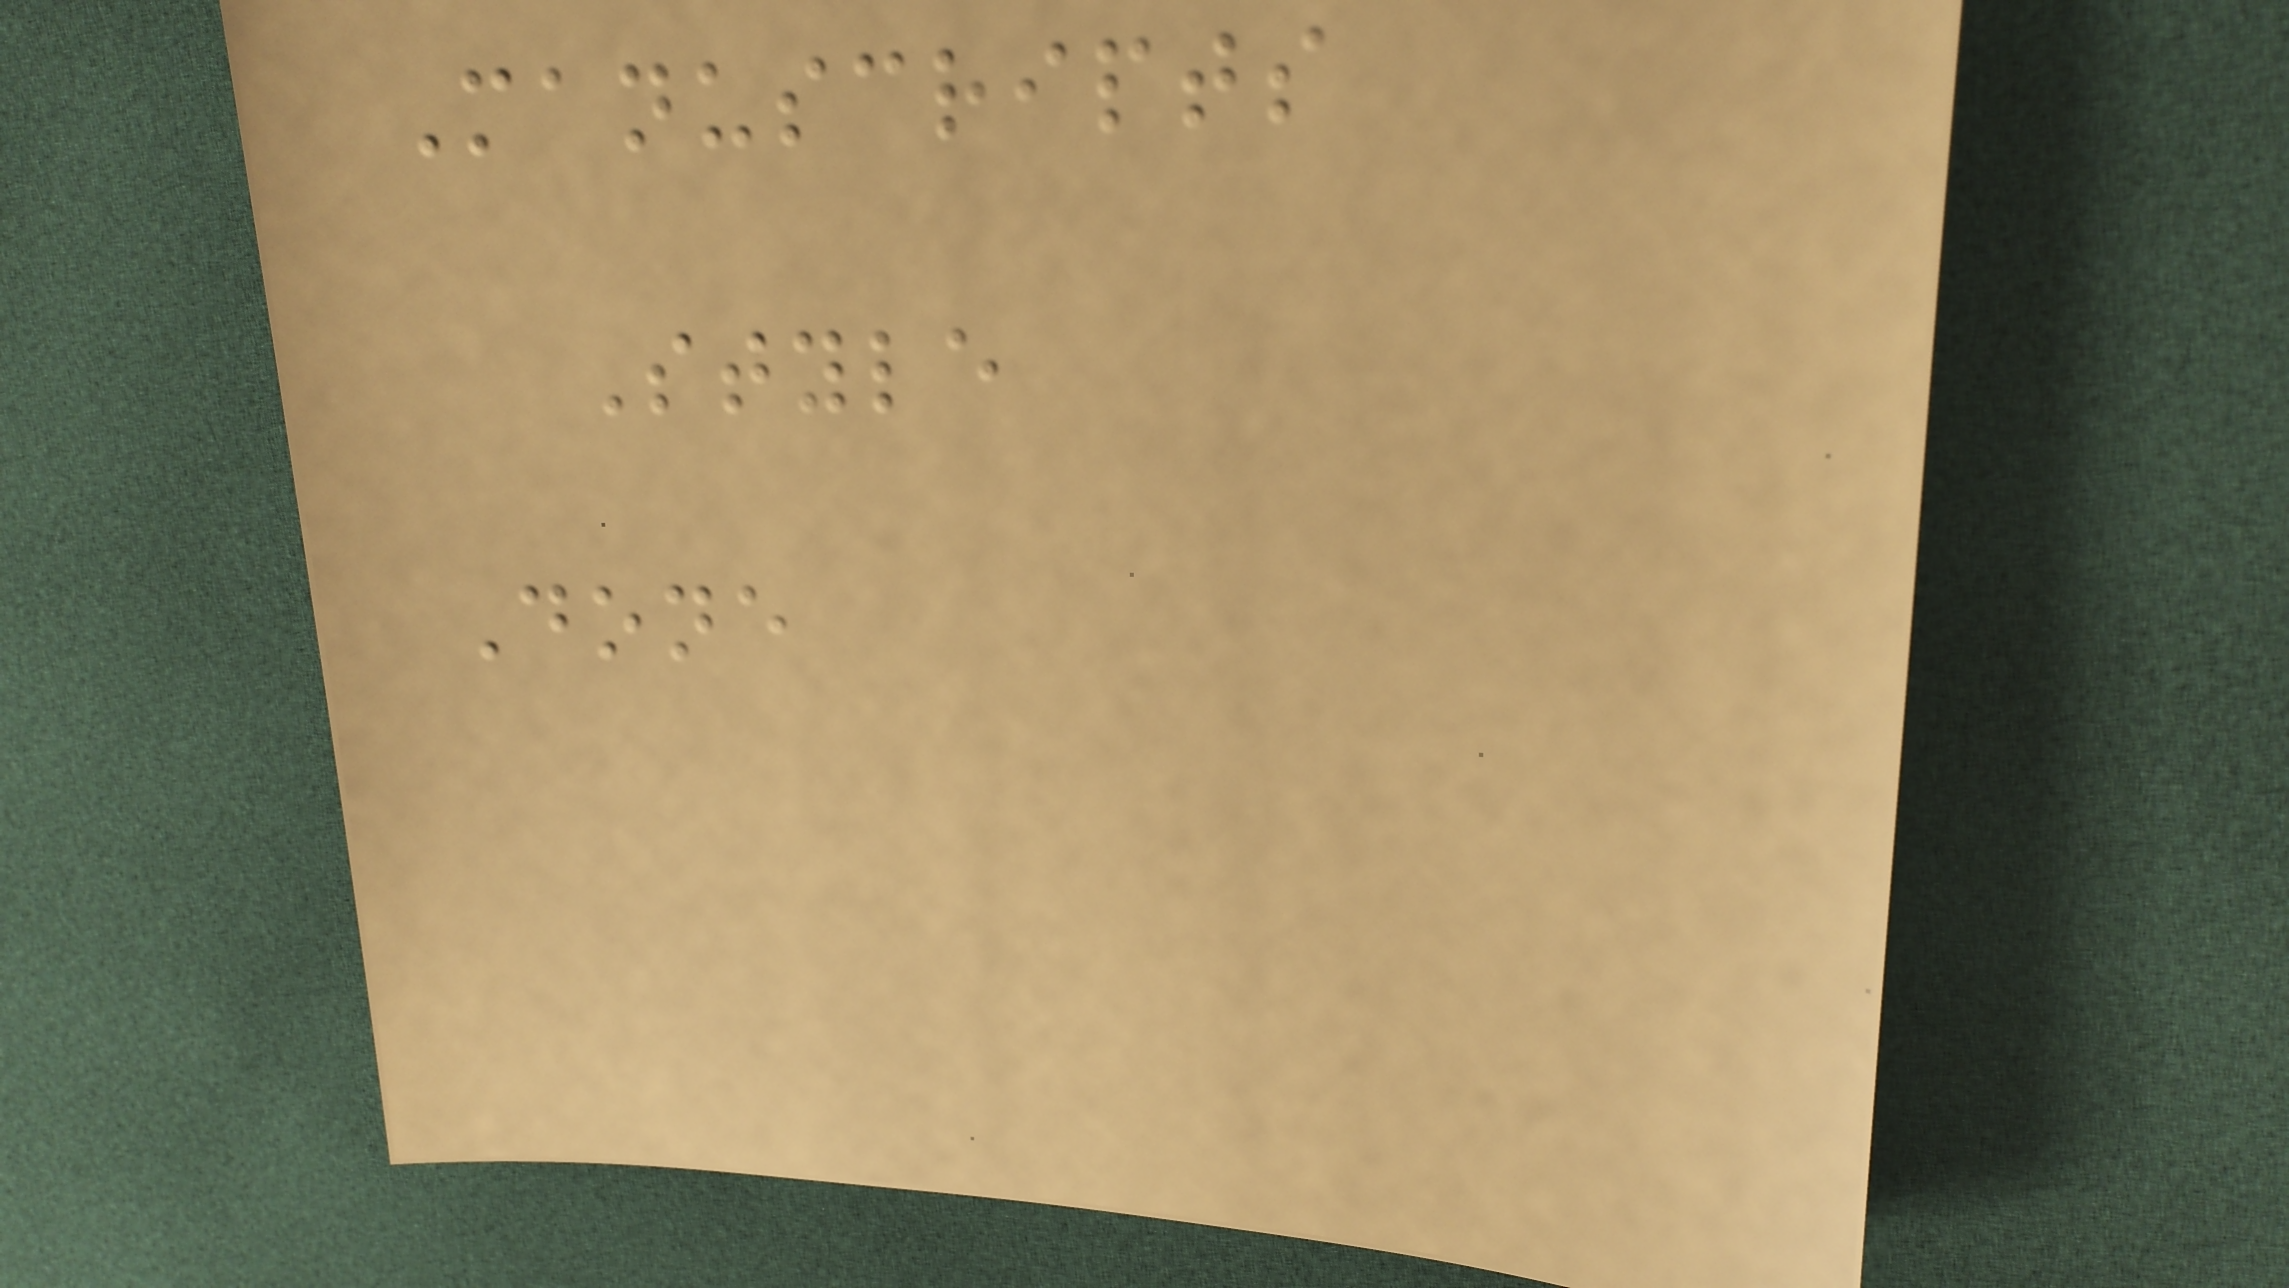Manuscripts
Style
Done
